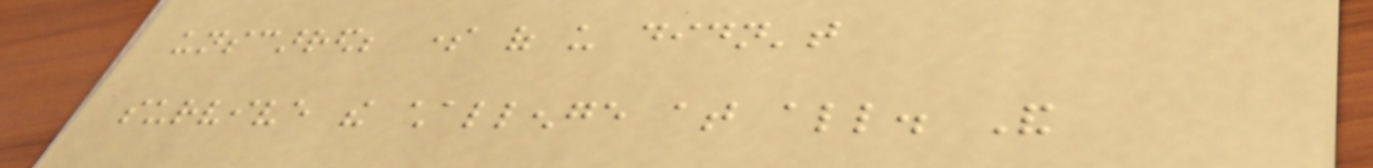unscarred; some of us didn't
survive the challenge at all. And
